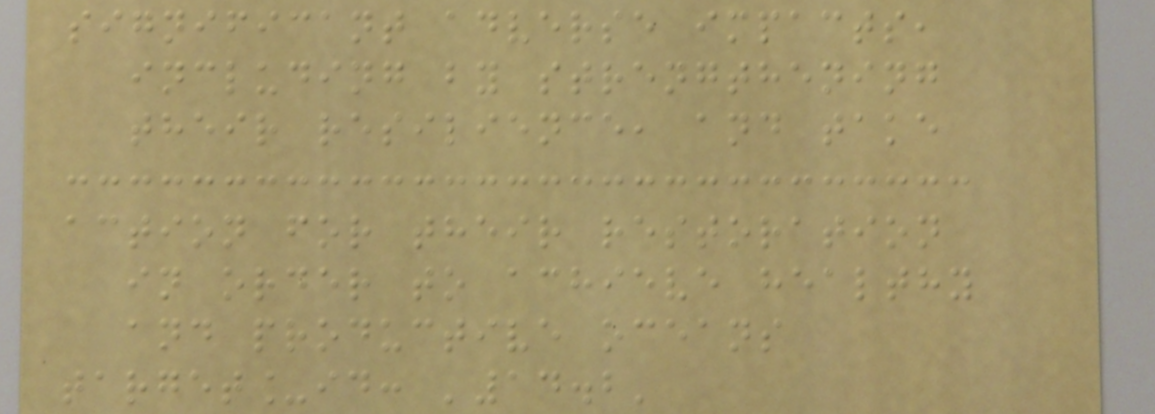significant adverse impacts,
including by strengthening
their resilience, and take
action for their restoration
in order to achieve healthy
and productive oceans
target_id: '14.2'
